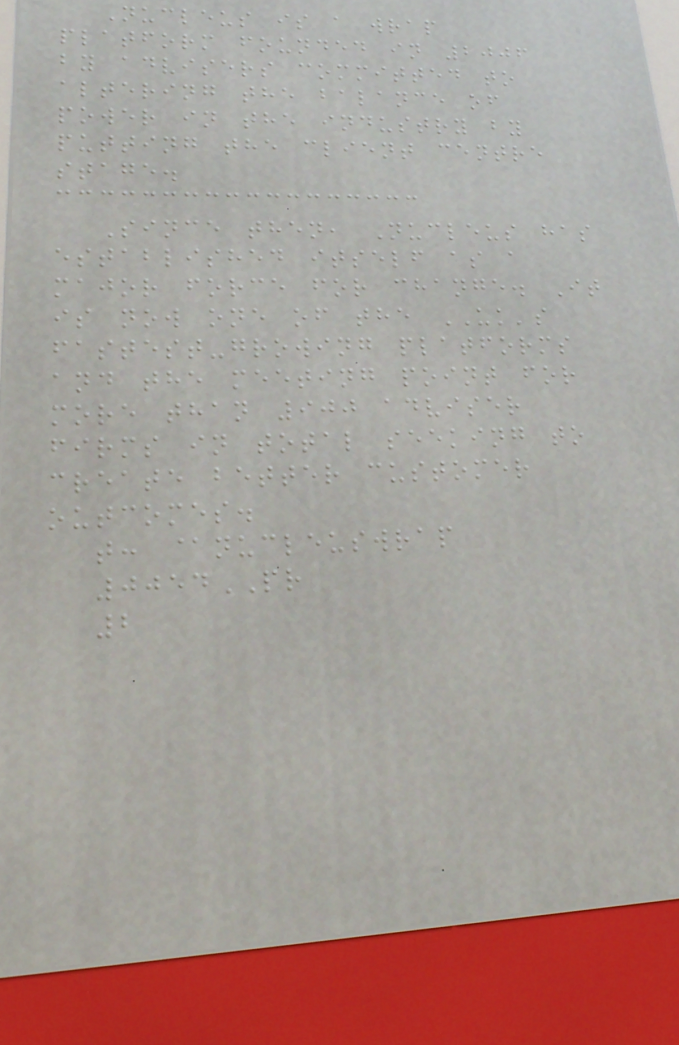Nucleus is a wrap
platform founded in 2006
by advisers committed to
altering the balance of
power in the industry by
putting the client centre
stage.
Since then, Nucleus has
established itself as a
major force for change. It
is now one of the UK's
fastest-growing platforms
and the meeting point for
more than 900 adviser
firms in total seeking to
create better customer
outcomes.
t: @nucleuswrap
0054PR
2
